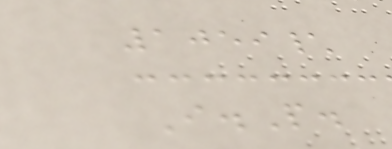1059\
I.P.
